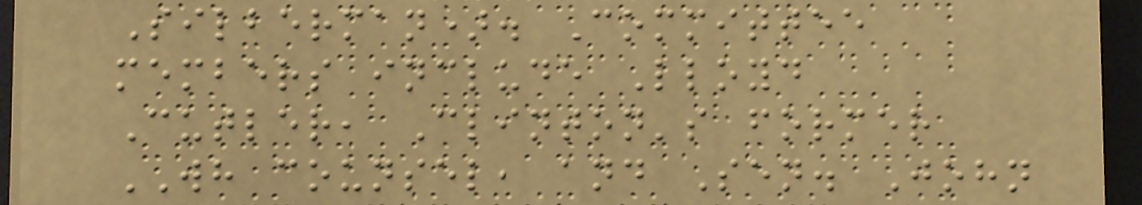Silberman). Committee
members include Lloyd
Cutler, Clinton's former
WH counsel, and Sen. John
